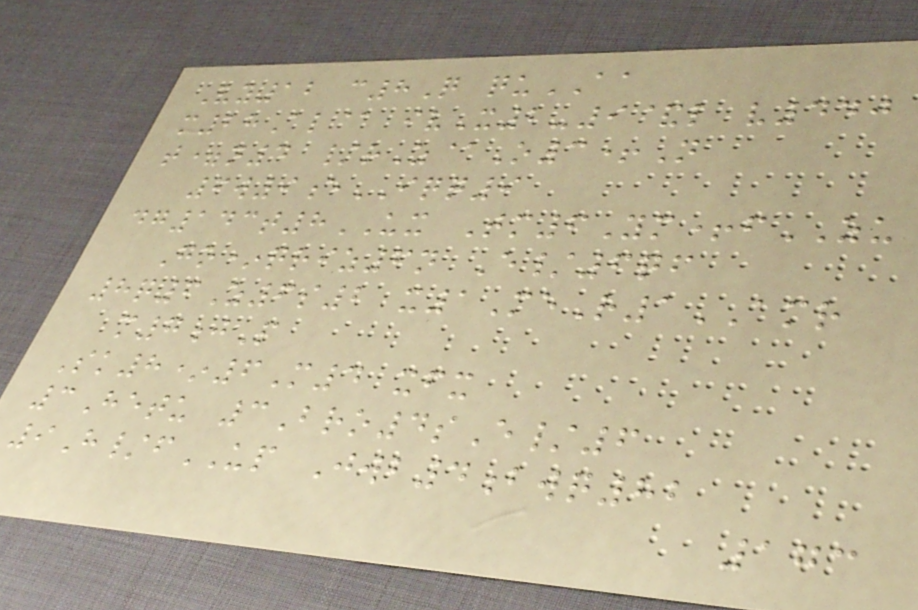Vy12 c8Q quAA
m28Al@ ivX2-9&l v440
t=n4 /rZ@O3+N
6w9eIQQ9
dg143t8UX Tm6Ym+fZU
Go*qriz6n E/6qf
8q6Z6s2 x1MeR1AMR
m7jP
Sk8*6M4 xfx
3Hetu 3Bro4sE/6
9H/fUP Jwb4bwq82
173
